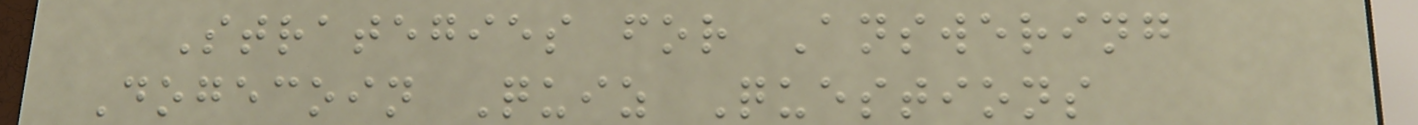Strategies for Answering
Dogecoin Quiz Questions
